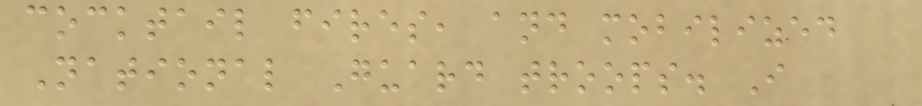cocktail fires, and mobilized
National Guard troops. I
